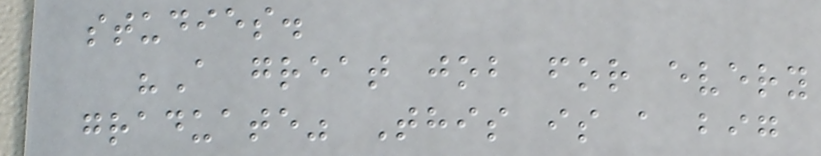studies.
"A great job for every
graduate" This is a big
